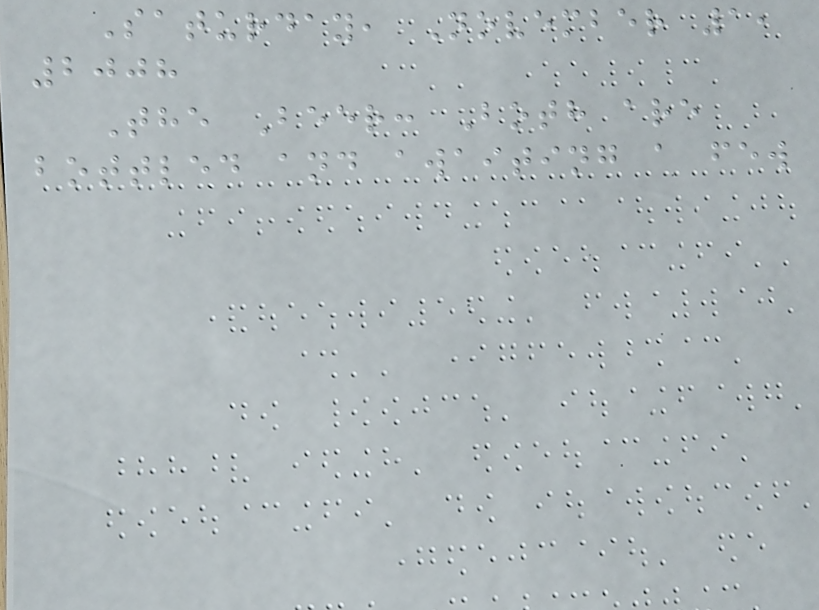Saturday, November 1,
2008
The Beer: Both are
bottled and awaiting a few
